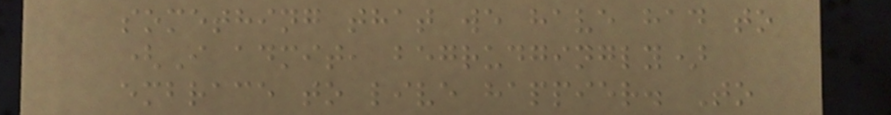something that we have had to
(I admit, begrudgingly)
embrace to live happier. To
